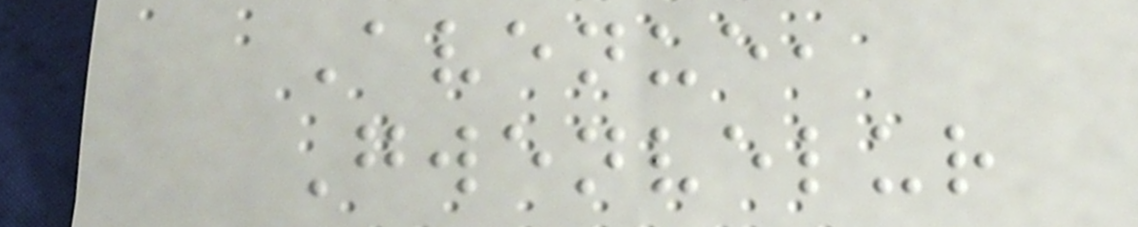Avenue,
Gwenvelur
